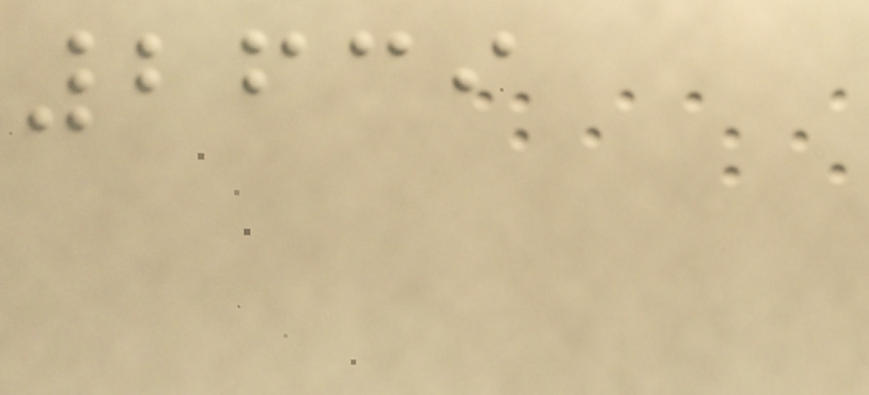2639
